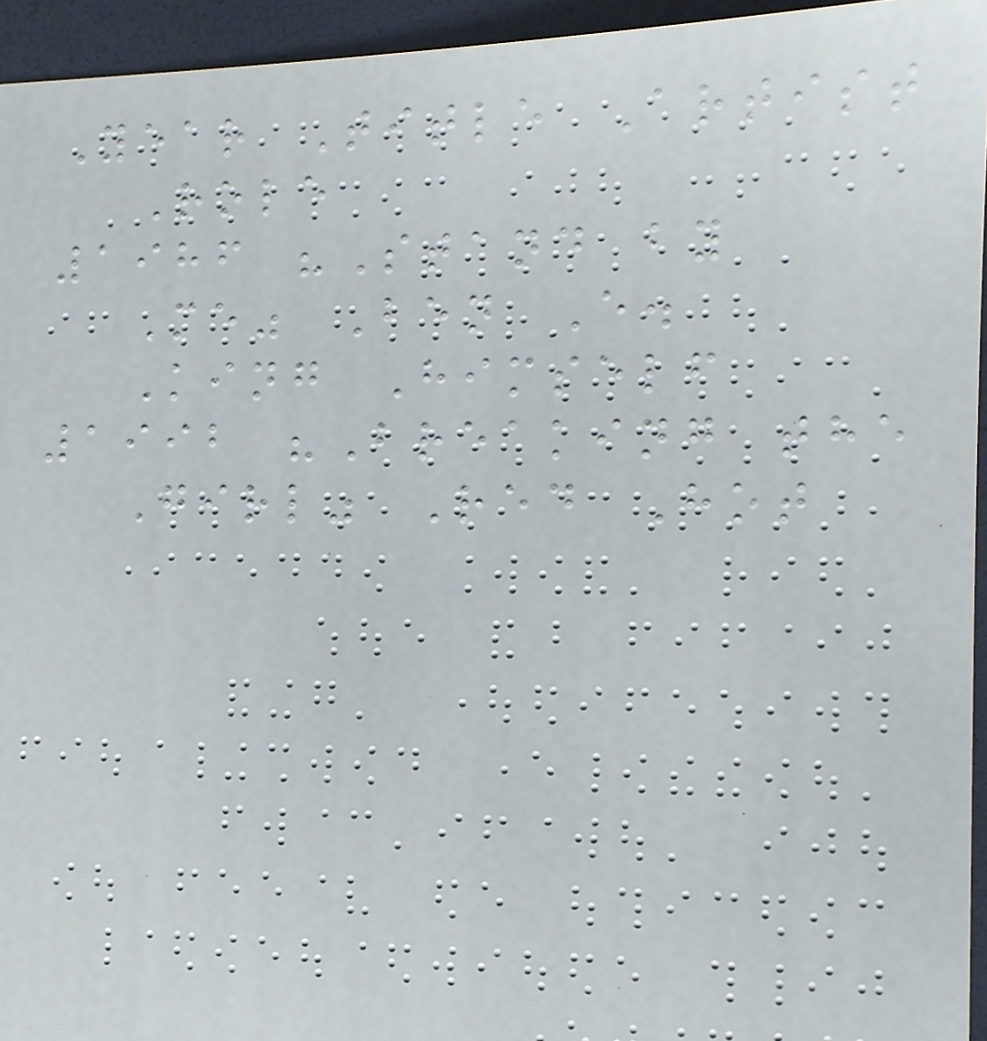Year Title Artist
Role
1986 "Stand by
Me" Ben E.
King Himself
1992 "Breaking the
Girl" Red Hot
